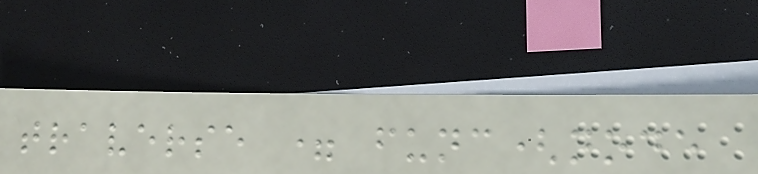traverse = func(node
